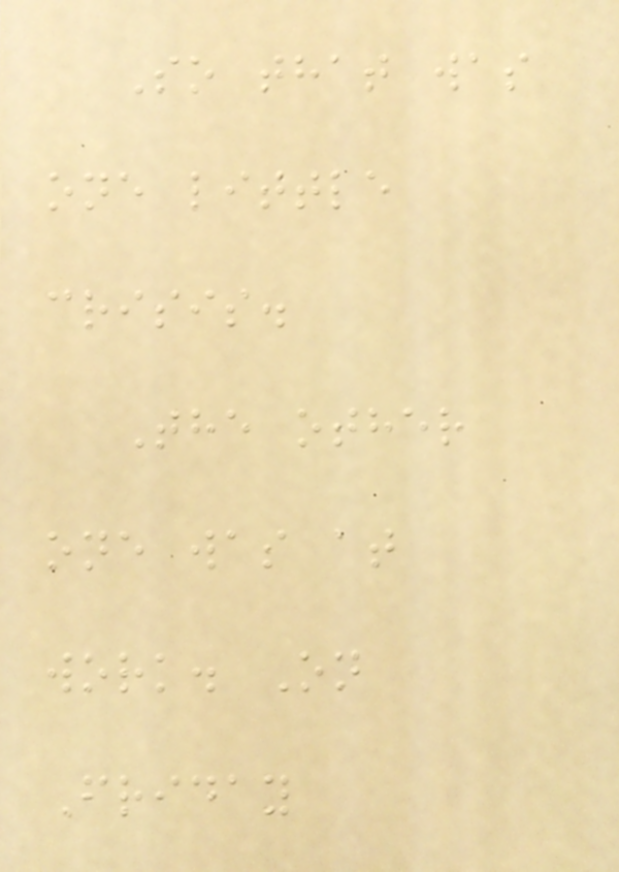So that was
one little
crisis.
The other
one was at
work. On
Friday
